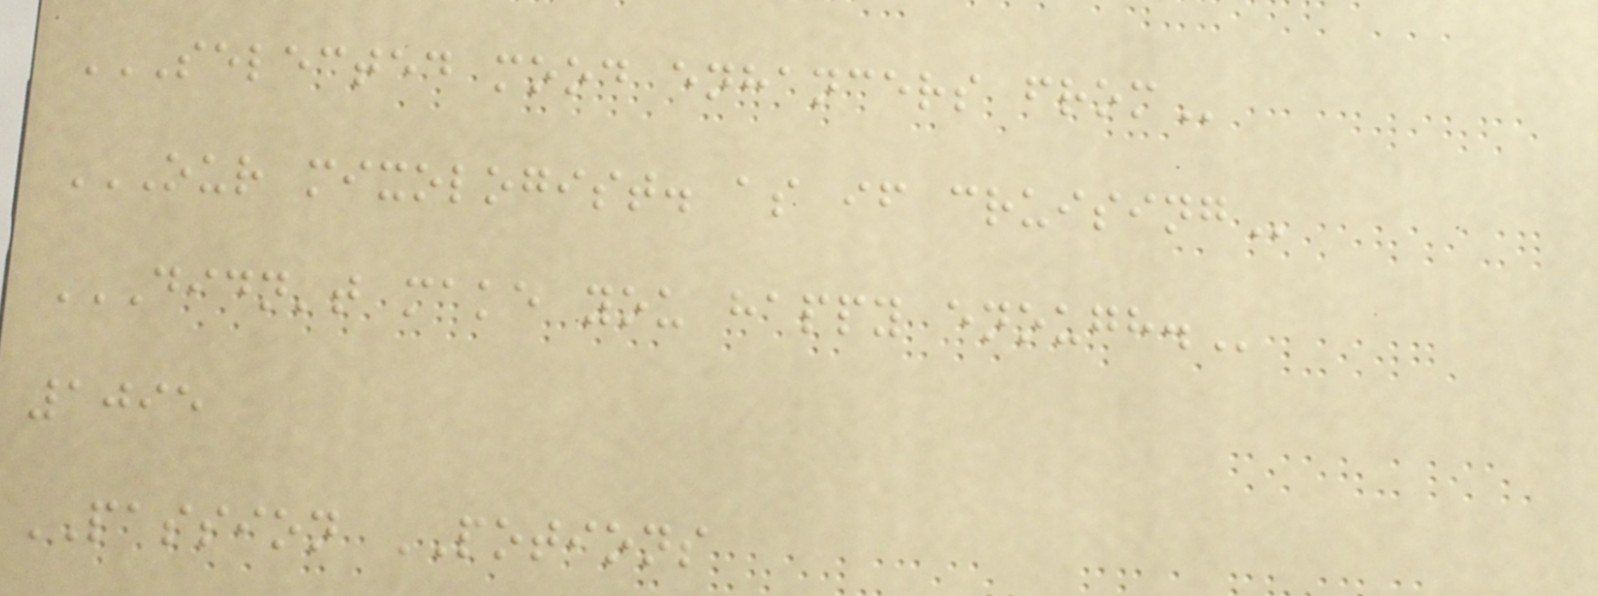SELECTED MOOD ENHANCERS FROM
OUR MIXOLOGIST. AS IF CRUISING
DIDN'T MAKE YOU HAPPY ENOUGH.
1095
PASSION POTIONS
